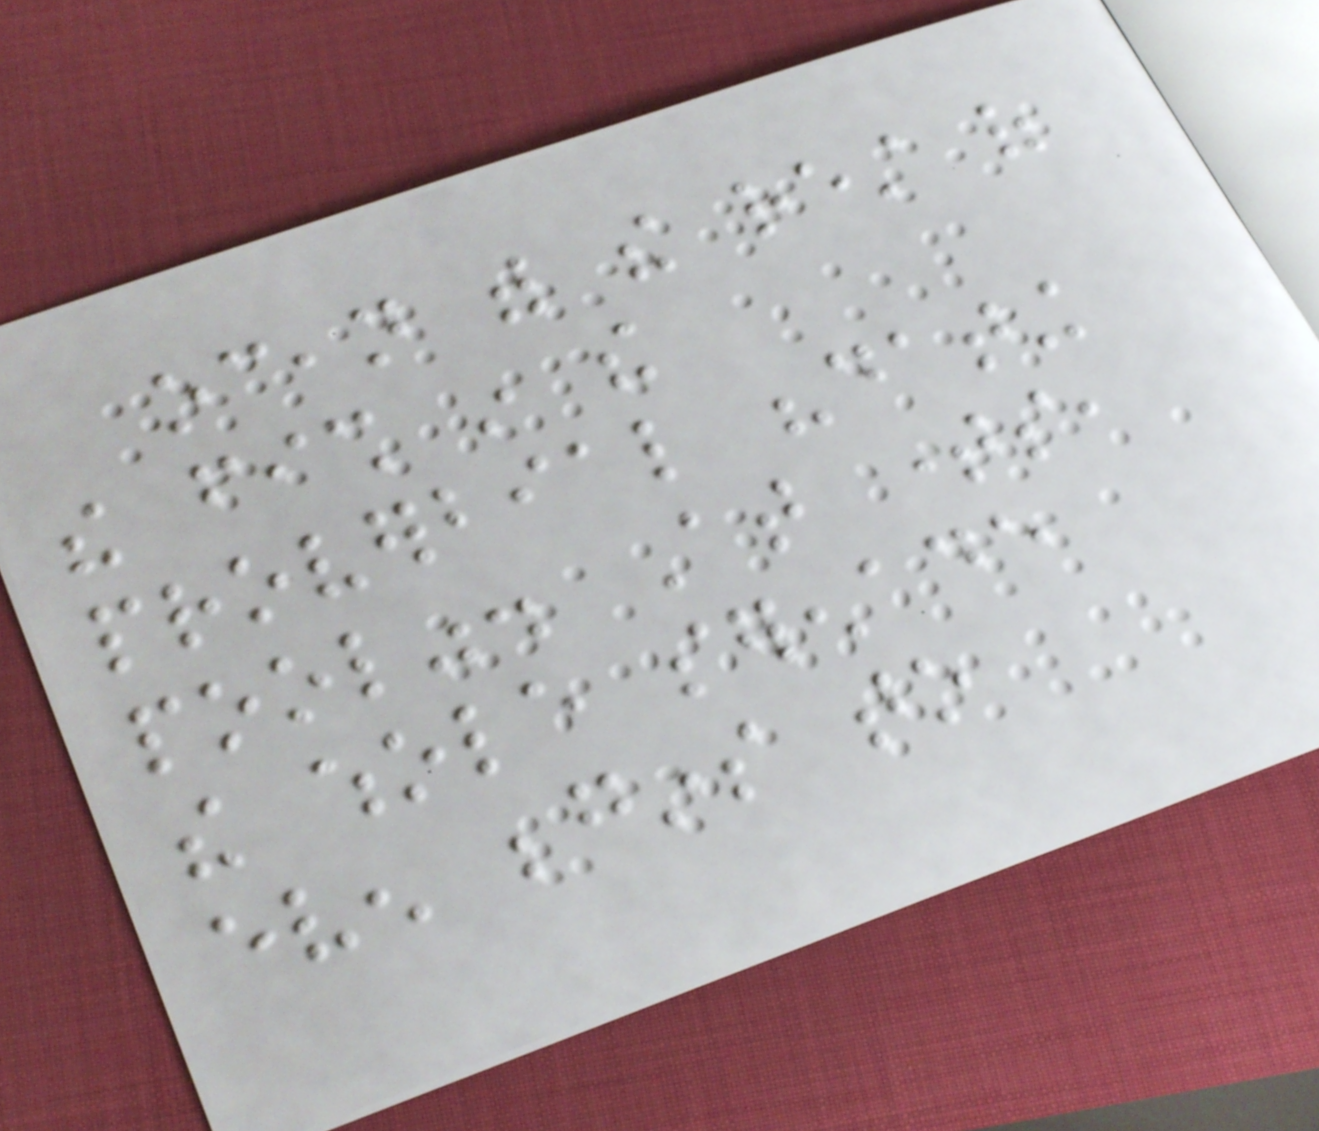ocean with the rest of
the fish in the
proverbial "dating
pool". At times,
the whole serenade
even begins to
